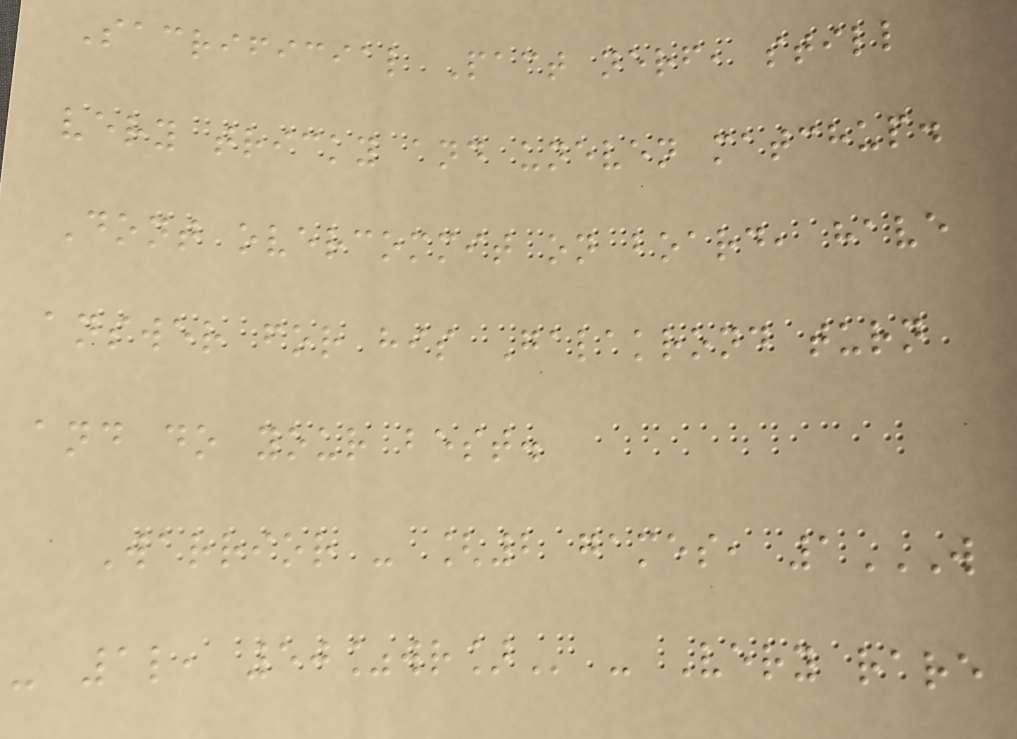Sacrificial Pact nerf, still
very tricky and uneven matchup.
Dont overcommit on board, have
answer for his Galakrond turn
and do your best.
Warrior - [2 games, 1W
- 1L, 50%WR] - Very rare
